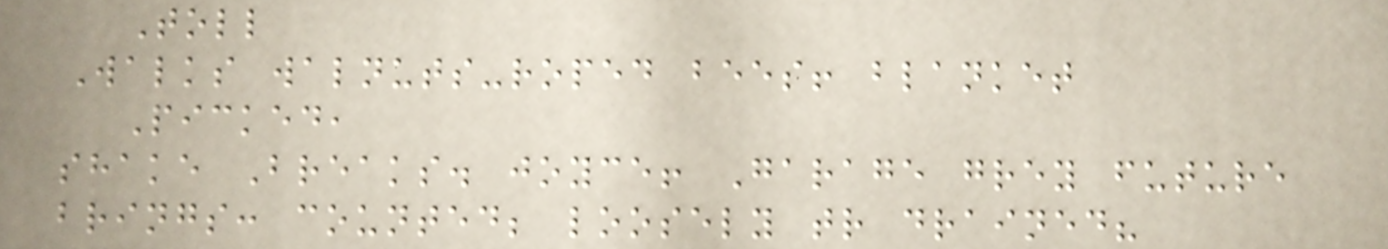Toll
Walks walnuts-roped bees! blanket
Picked,
shake Breaks. joyce! Garage grey future
brings: counted; loosely tr drained?
